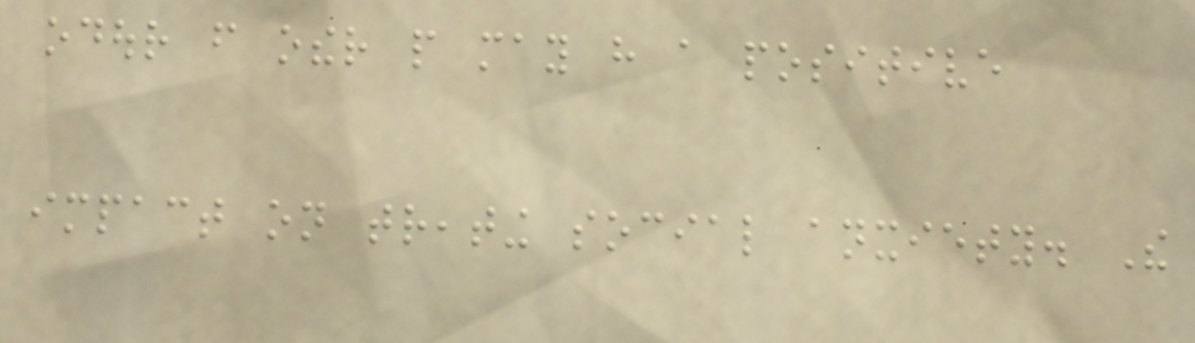odour from other people may have a positive
impact on treating social anxiety. The
